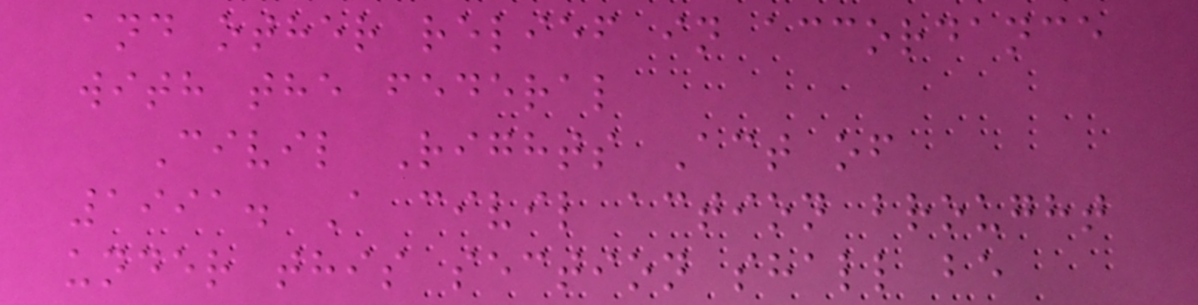and other relief in accordance
with the federal
Civil Rights Act of
1991. A civil action brought
under this section shall be
